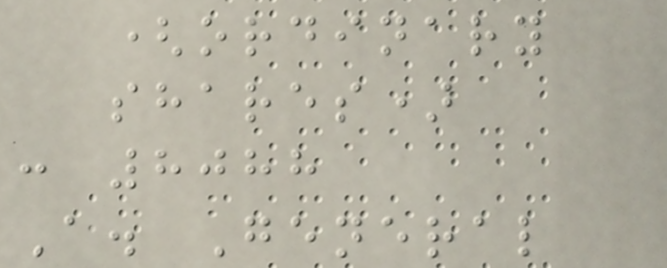(ordinary
shares)
: 8088
A. General
